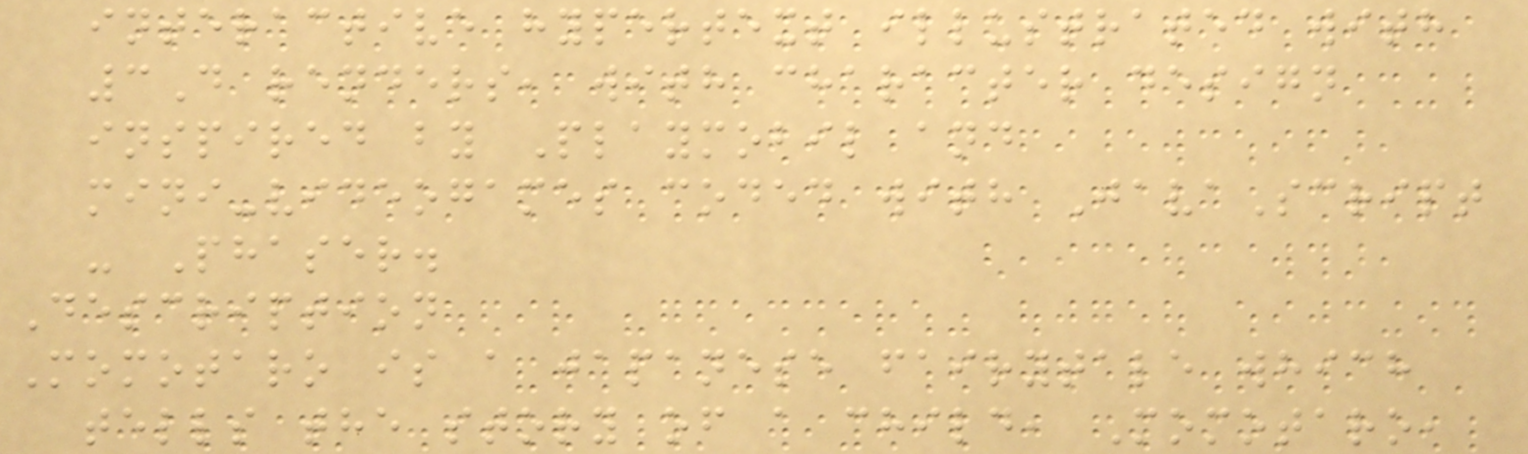interactive hypertext illustrated with
3D renders, with character design
inspired by Playmobil and
mini-videogames coded with JavaScript
- Phaser.
Description
Momotaro is a japanese fairytale which
tells the story of a child, Momotaro,
